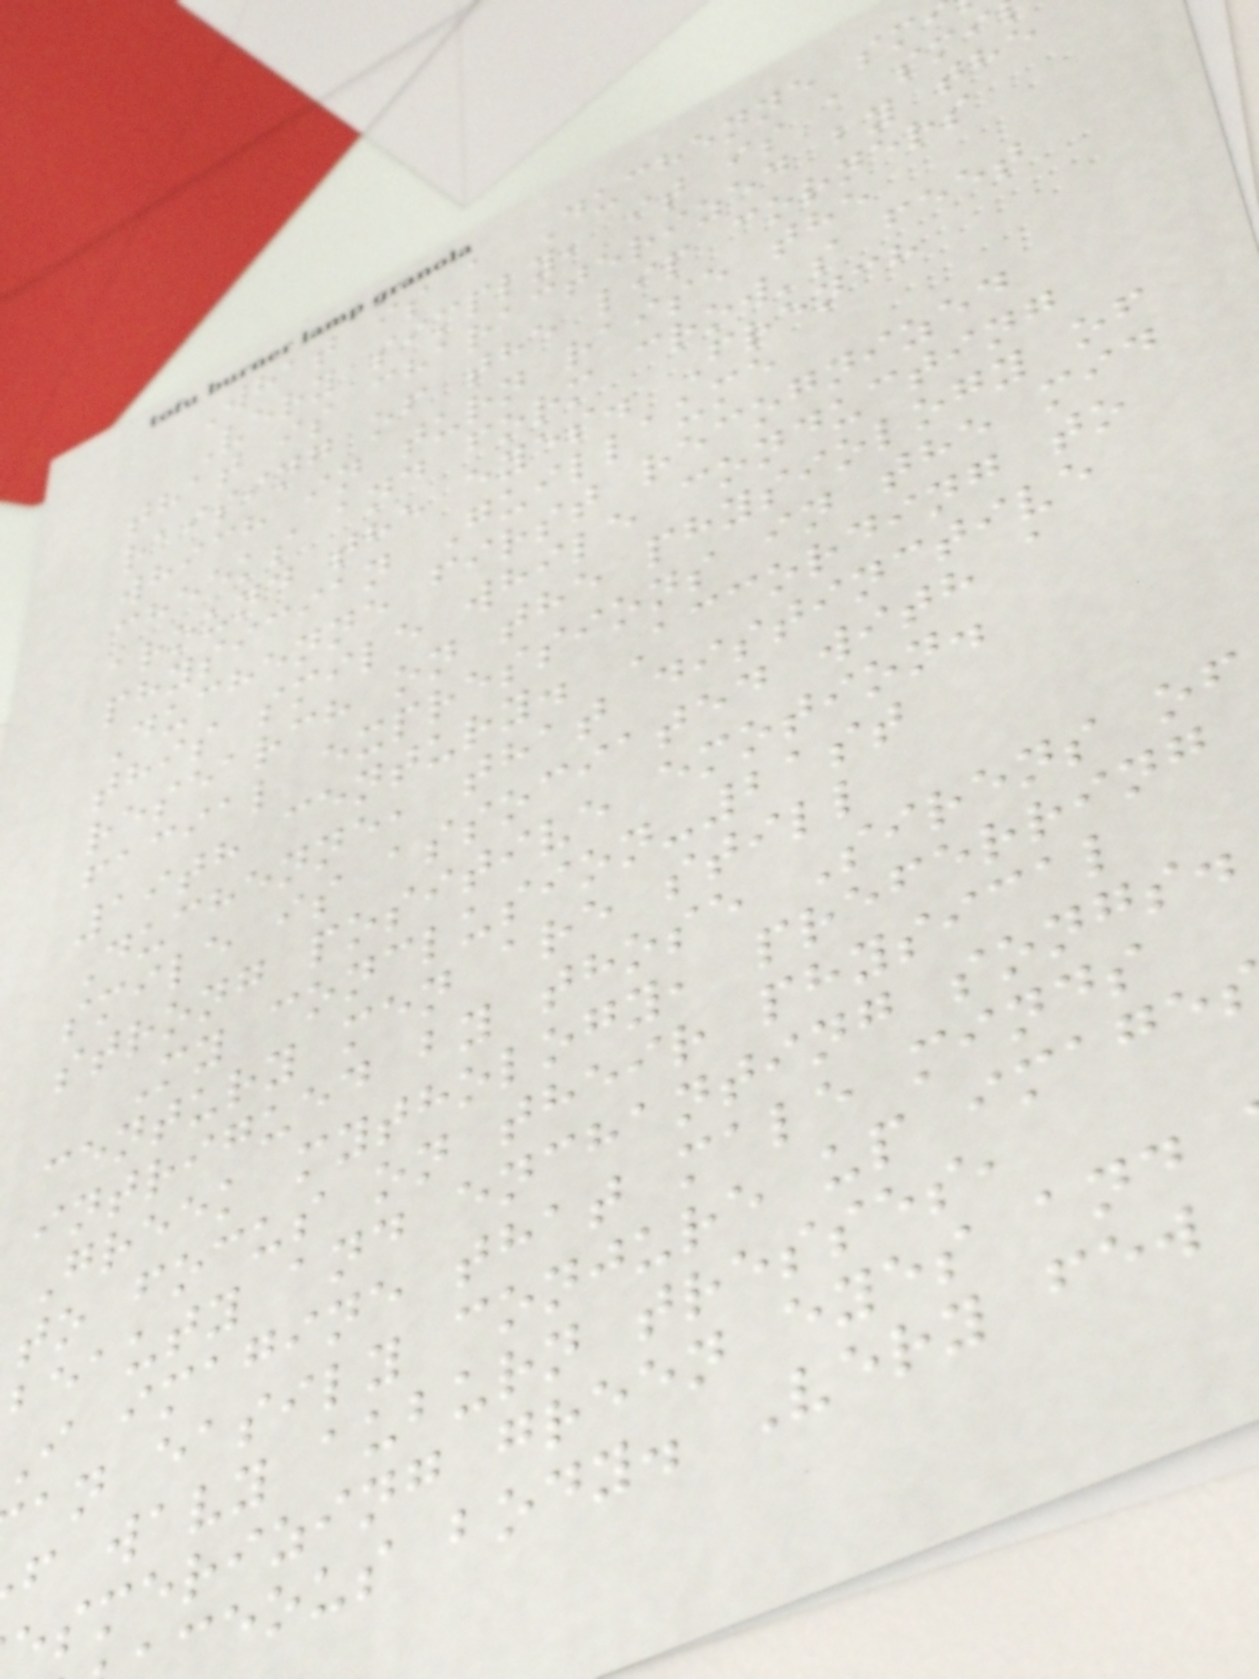What is a Duchenne sm
Very simply, it is a smi
that is characterized by the
raising of the lip corners
which in turn raise the
cheeks and form crow's feet
around the eyes. French
physician Guillaume
Duchenne first recognized
this smile while conducting
research on the physiology of
facial expressions in the mid
19th century. According to
Duchenne, that distinctive
smile is associated with a
strong positive emotion.
My conclusion-21st
century men are still
intrigued by those Sirens of
Greek mythology, preferring
to focus on their physical
beauty and enchanting songs.
i imagine that male minds
an easily conjure up image
f wavy auburn tresses,
esmerizing green eyes and
ceous body. Very few
